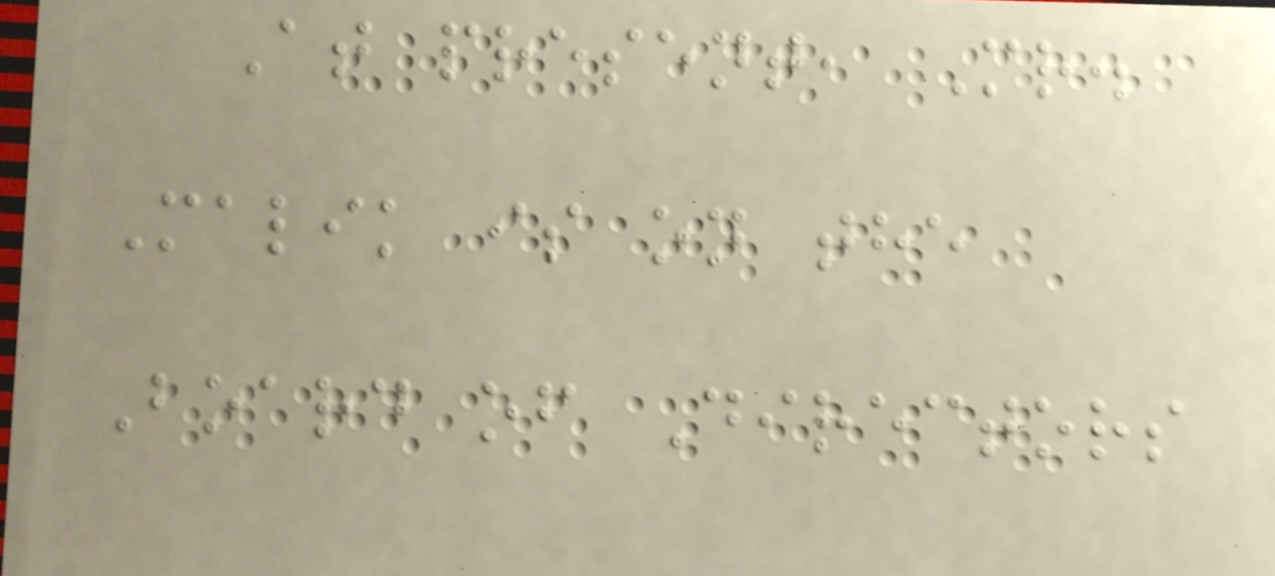At present, Mr.
Malik is on the
Board of Directors
